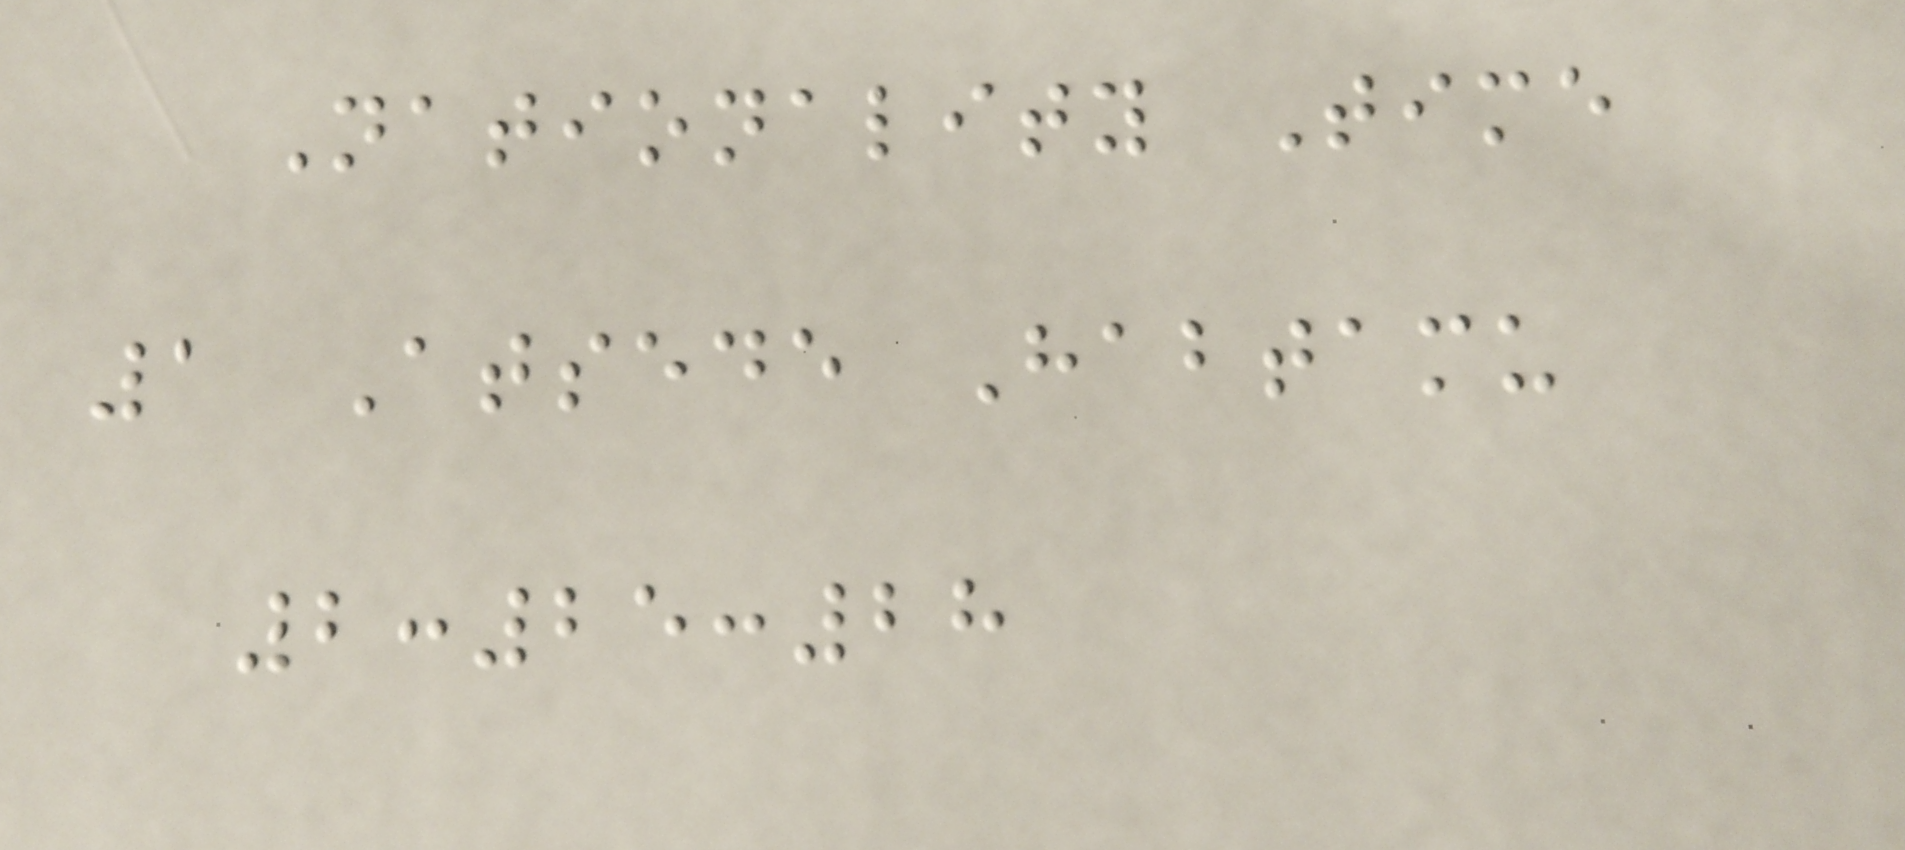Nationality Time
1 Atsede Habtamu
2:25:28
